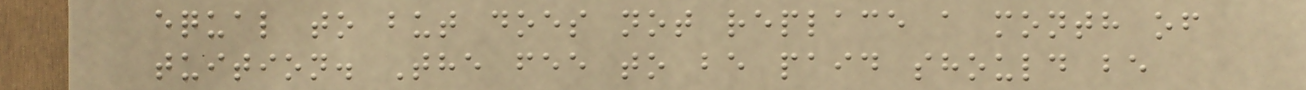equal to but does not replace a month of
tuition. The fee to be paid should be
